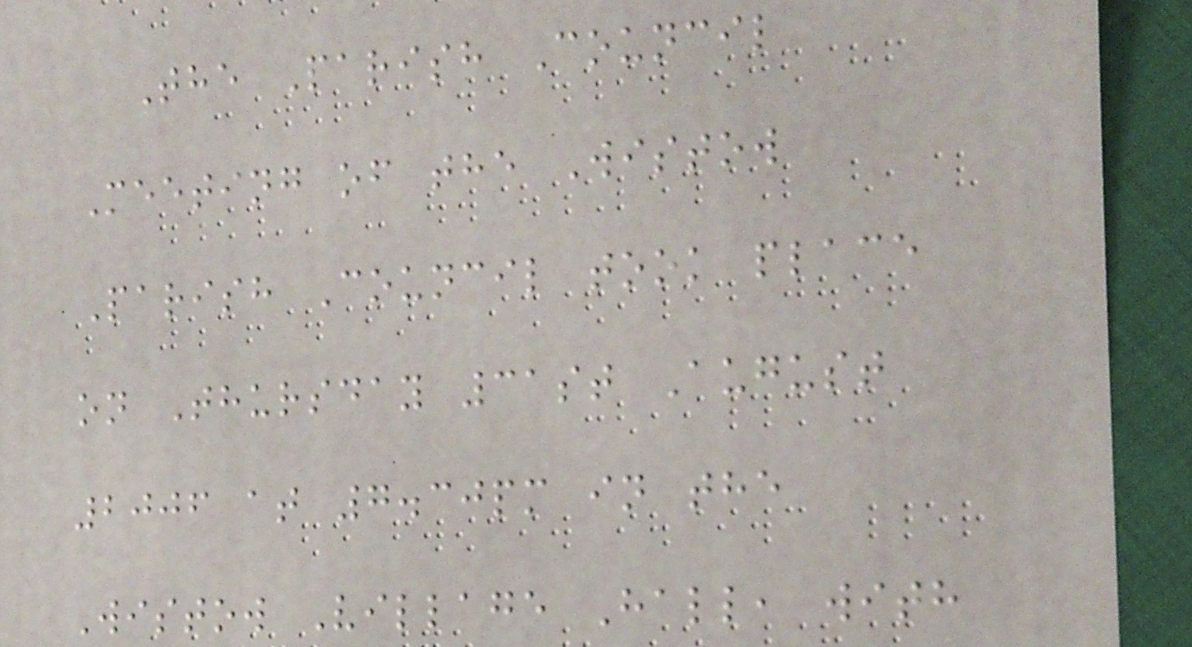The Parish Council
Meeting of the Wistow
Parish Council took place
on Thursday 31st August
2006 at 7.30pm in the
Wistow Village Hall, with
